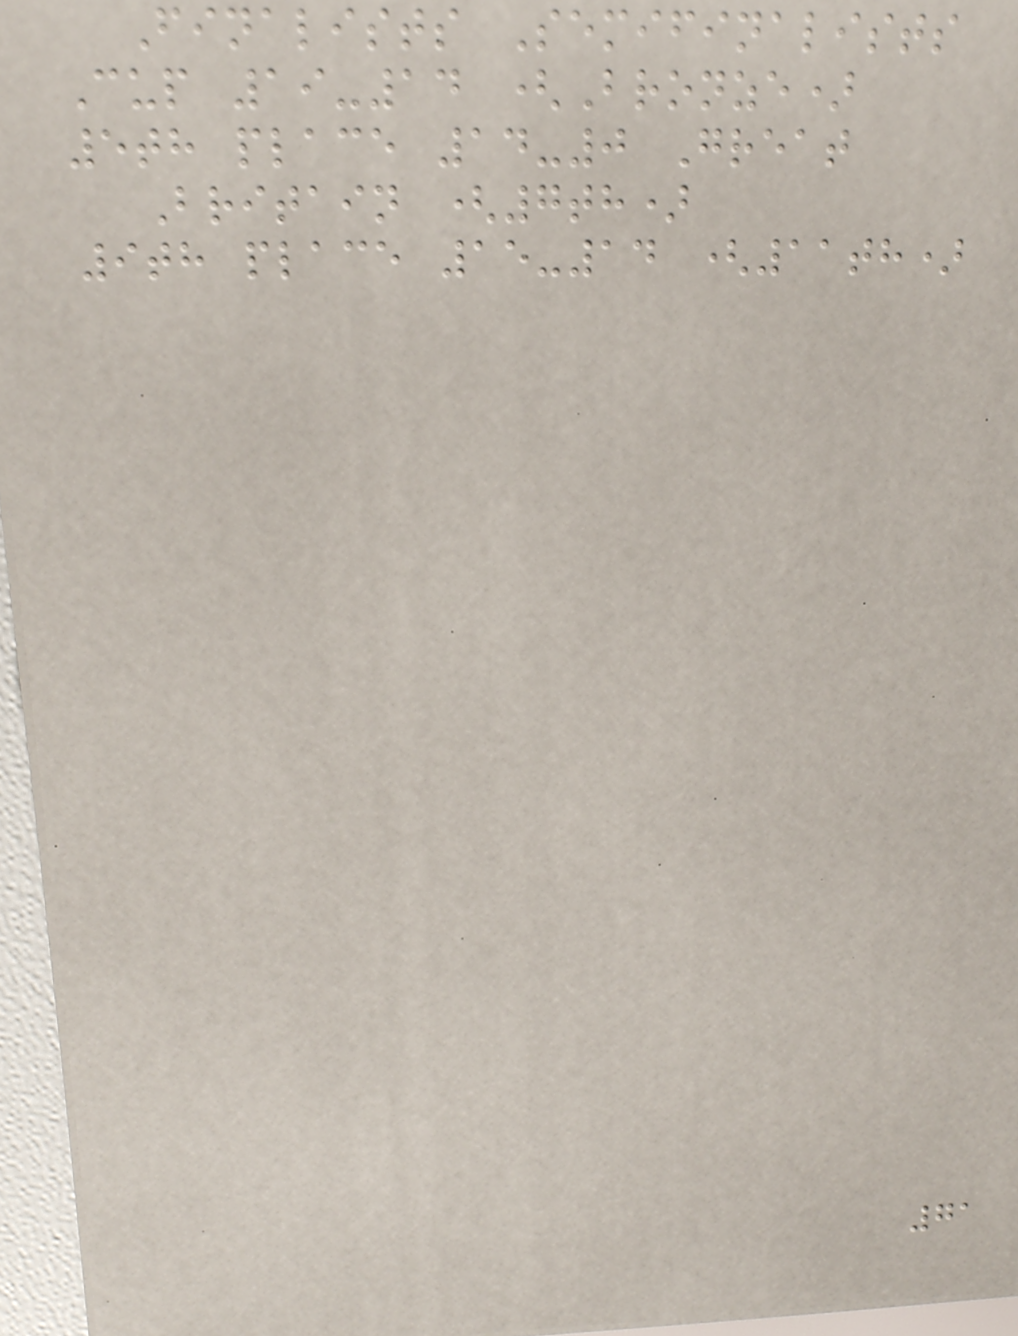Finalists Semifinalists
Cup 19-14 (Bronze)
5th place 14-0 Great
Britain (7th)
9th place 15-14 (11th)
71
